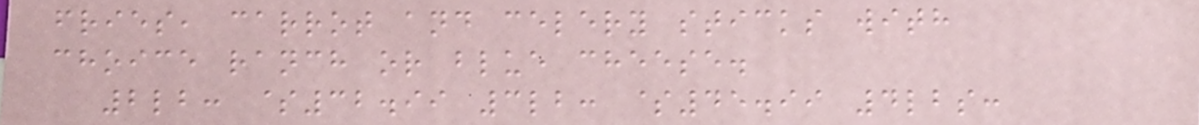fries, carrot and celery sticks with
choice ranch or blue cheese.
2lb: $32.99 3lb: $45.99 4lbs:
